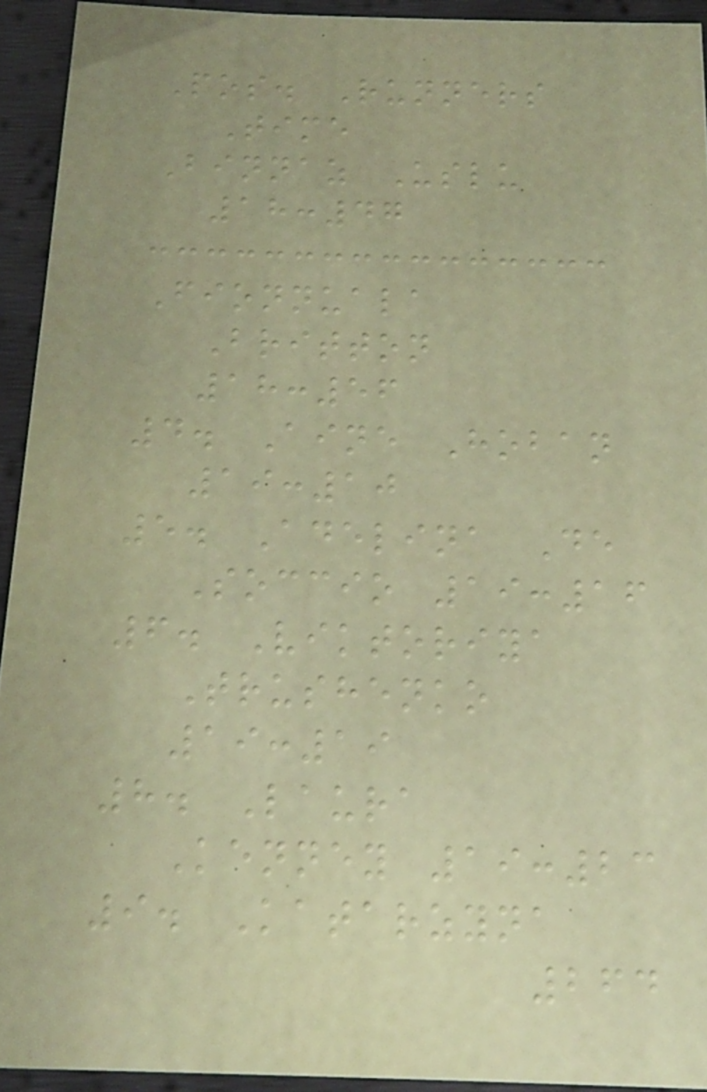Pos. Runners
Time
Binnaz Uslu
18:47
Fionnuala
Britton
18:56
4. Aine Hoban
19:10
5. Adelina De
Soccio 19:16
6. Viktoriya
Trushenko
19:19
8. Laura
Kenney 19:23
9. Katarzyna
264
